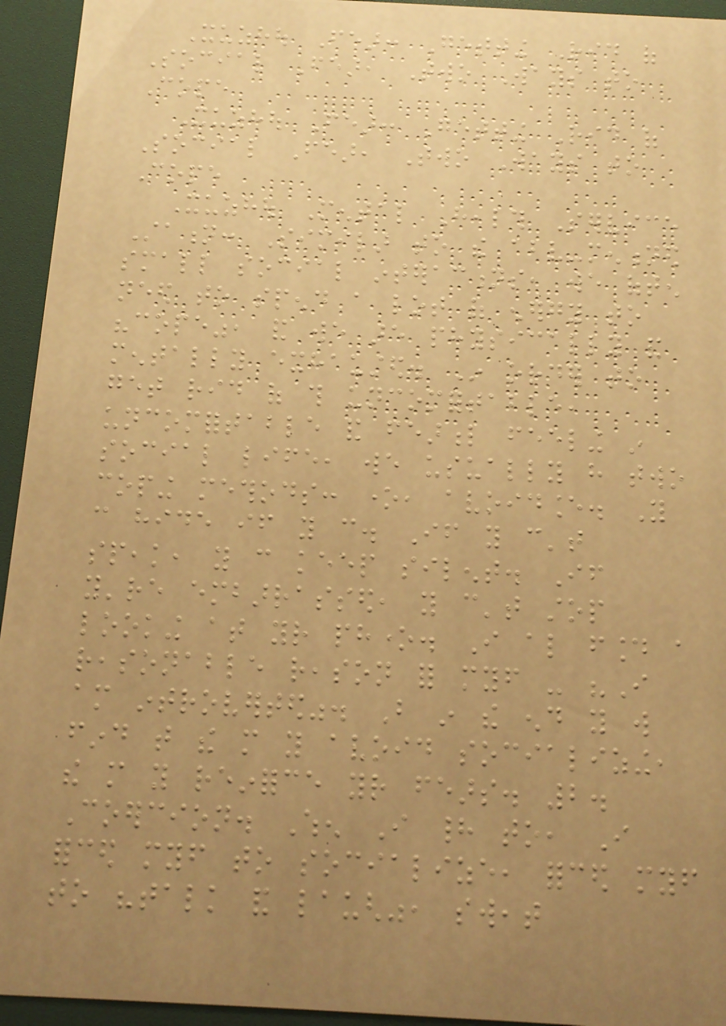Xuzhou Fear: Getting Rid of
Social Fear, Two Ways to
Cope
Xuzhou Fear: Getting Rid of
Social Fear, Two Ways to
Cope
Xuzhou Mental Health Service
Station: Similar to the above-mentioned
small social interactions, we often
need to spend a lot of energy to
"cope", and we are physically and
mentally exhausted. In order to
get rid of this uncomfortable,
uncomfortable and fearful feeling in
social life, we usually have two
coping methods: one, avoidance. You
can hide if you can. If you can't
speak, you can keep silent. If
you're embarrassed, you can't stop
looking at your phone. I also found a
reasonable reason for myself - "I
am introverted". But in the end you will
find that the more you avoid socializing,
the more you reinforce your fears. 2.
Coercion. When I had to, I
forced myself to socialize, forced myself
to "talk and laugh", sweat
